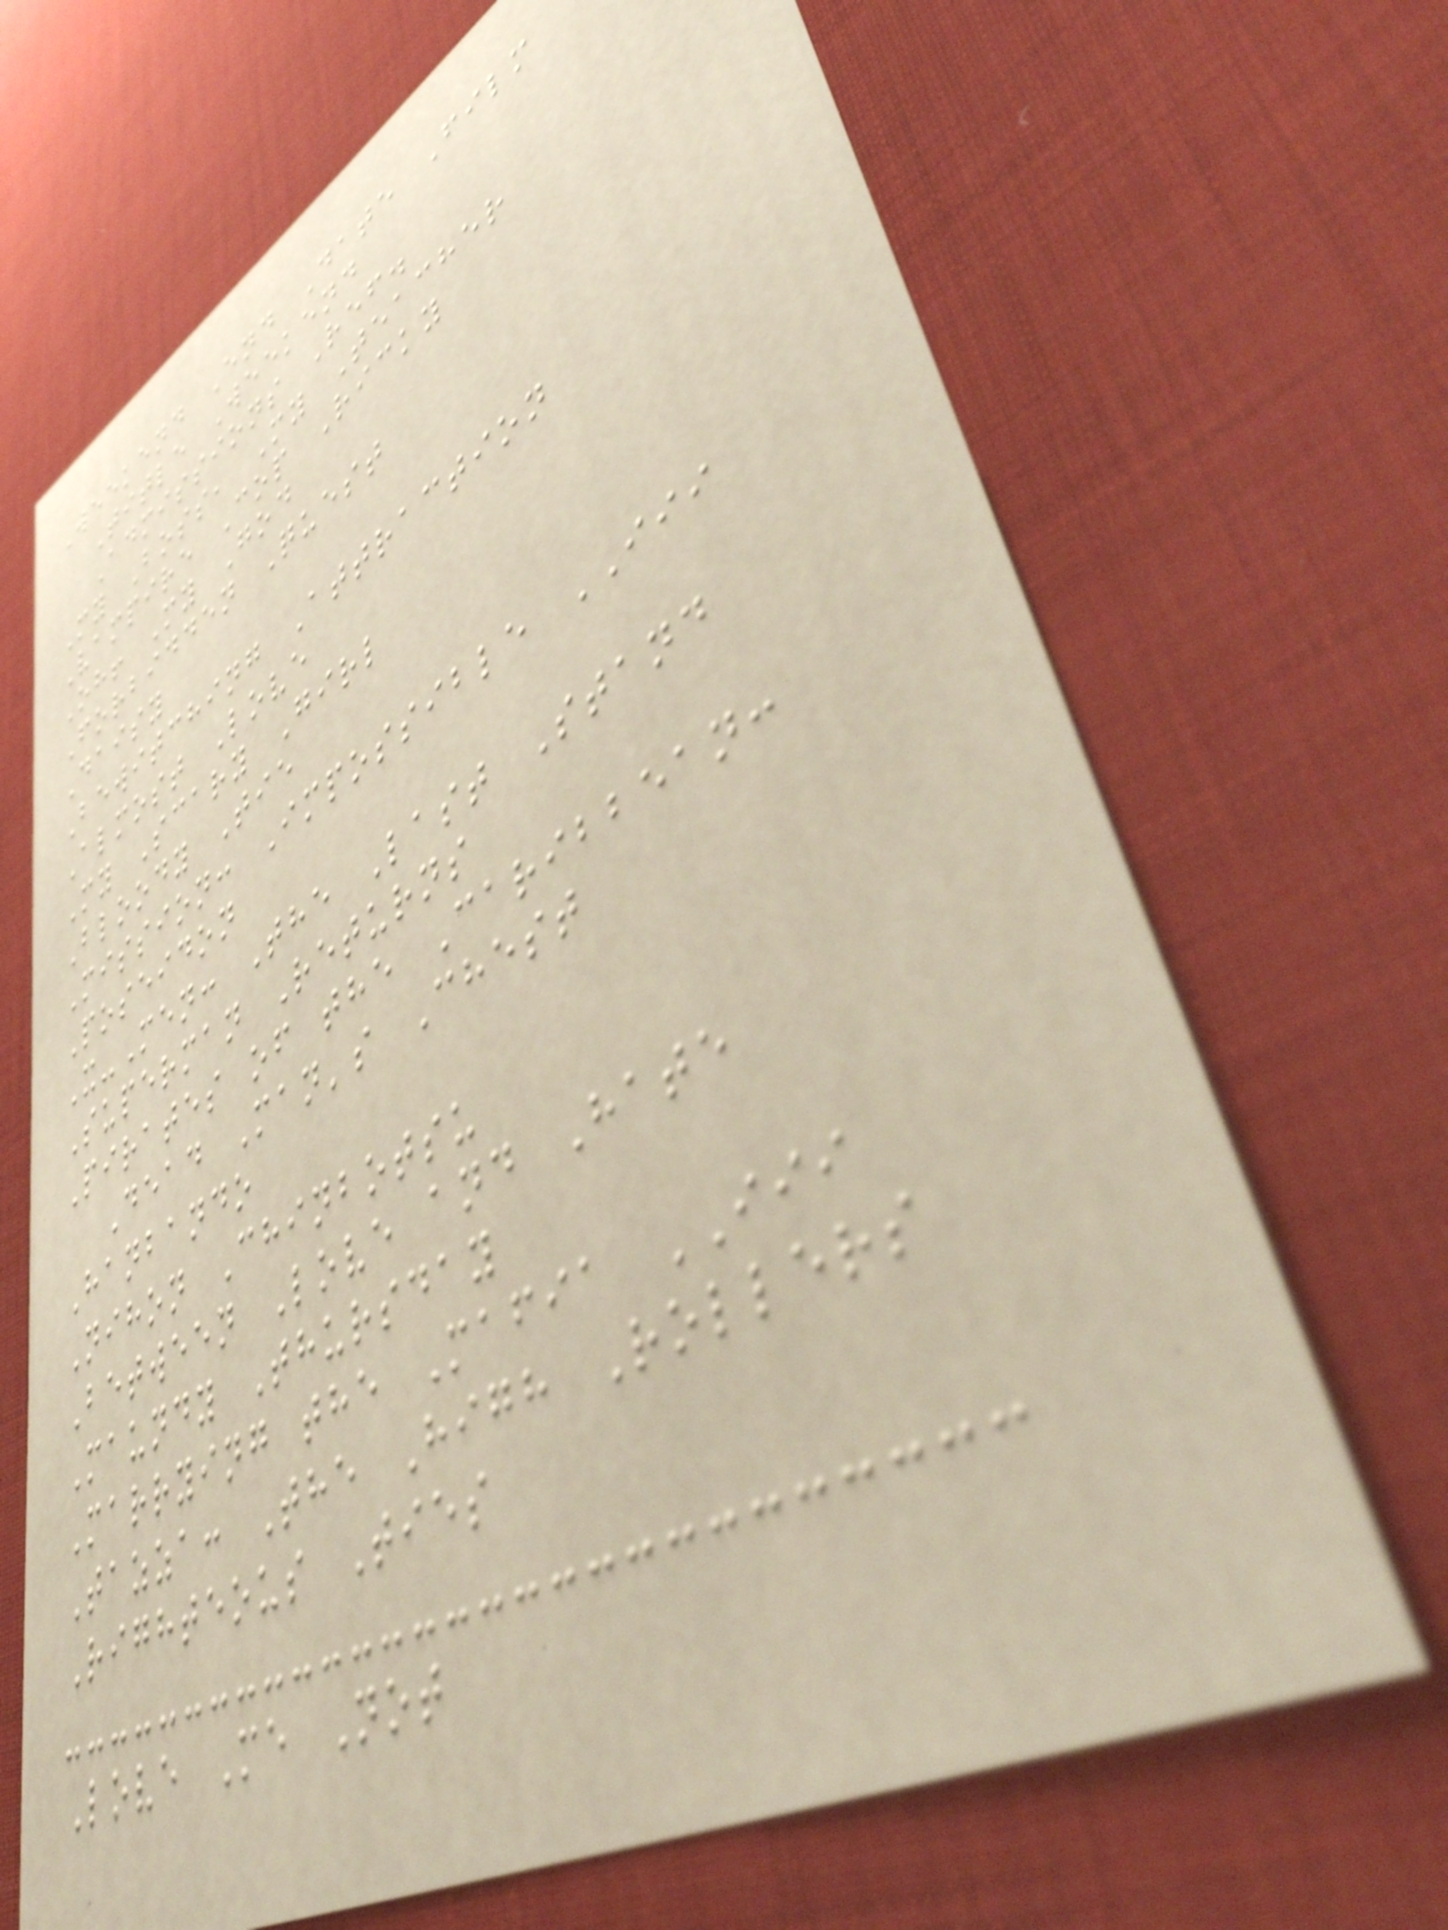Weekend End Date Film
Title Weekend
Admissions Ref.
My Boss, My Teacher
Vampire Cop Ricky
Oh! My God
Forbidden Quest
Daisy
Bewitching Attraction
Almost Love
My Scary Girl
Bloody Tie
Mission: Impossible III
Poseidon
X-Men: The Last Stand
Superman Returns
Pirates of the Caribbean:
Dead Man's Chest
Hanbando
Nihon Chinbotsu
Between Love and Hate
Maundy Thursday
Marrying the Mafia III
Tazza: The High Rollers
Righteous Ties
Love Me Not
